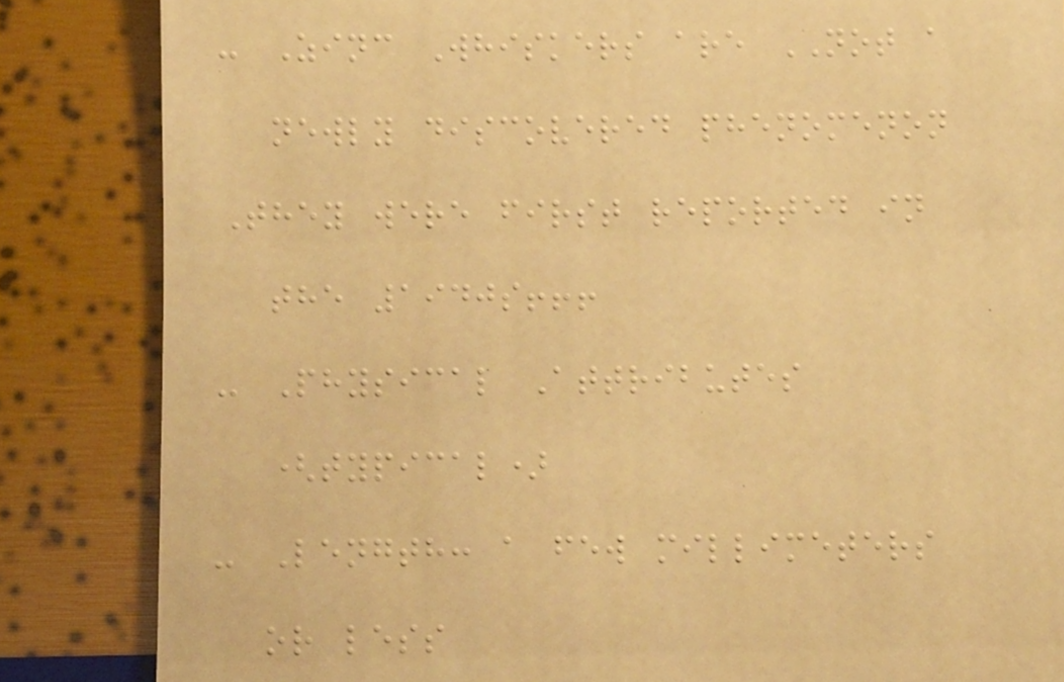- Zinc Whiskers are NOT a
newly discovered phenomenon
They were first reported in
the 1940s!!!
- Physical Attributes
(typical)
- Length: a few millimeters
or less
